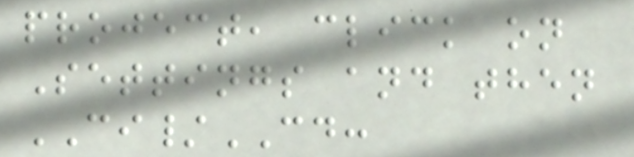project, click on
Settings and then
CI/CD:
